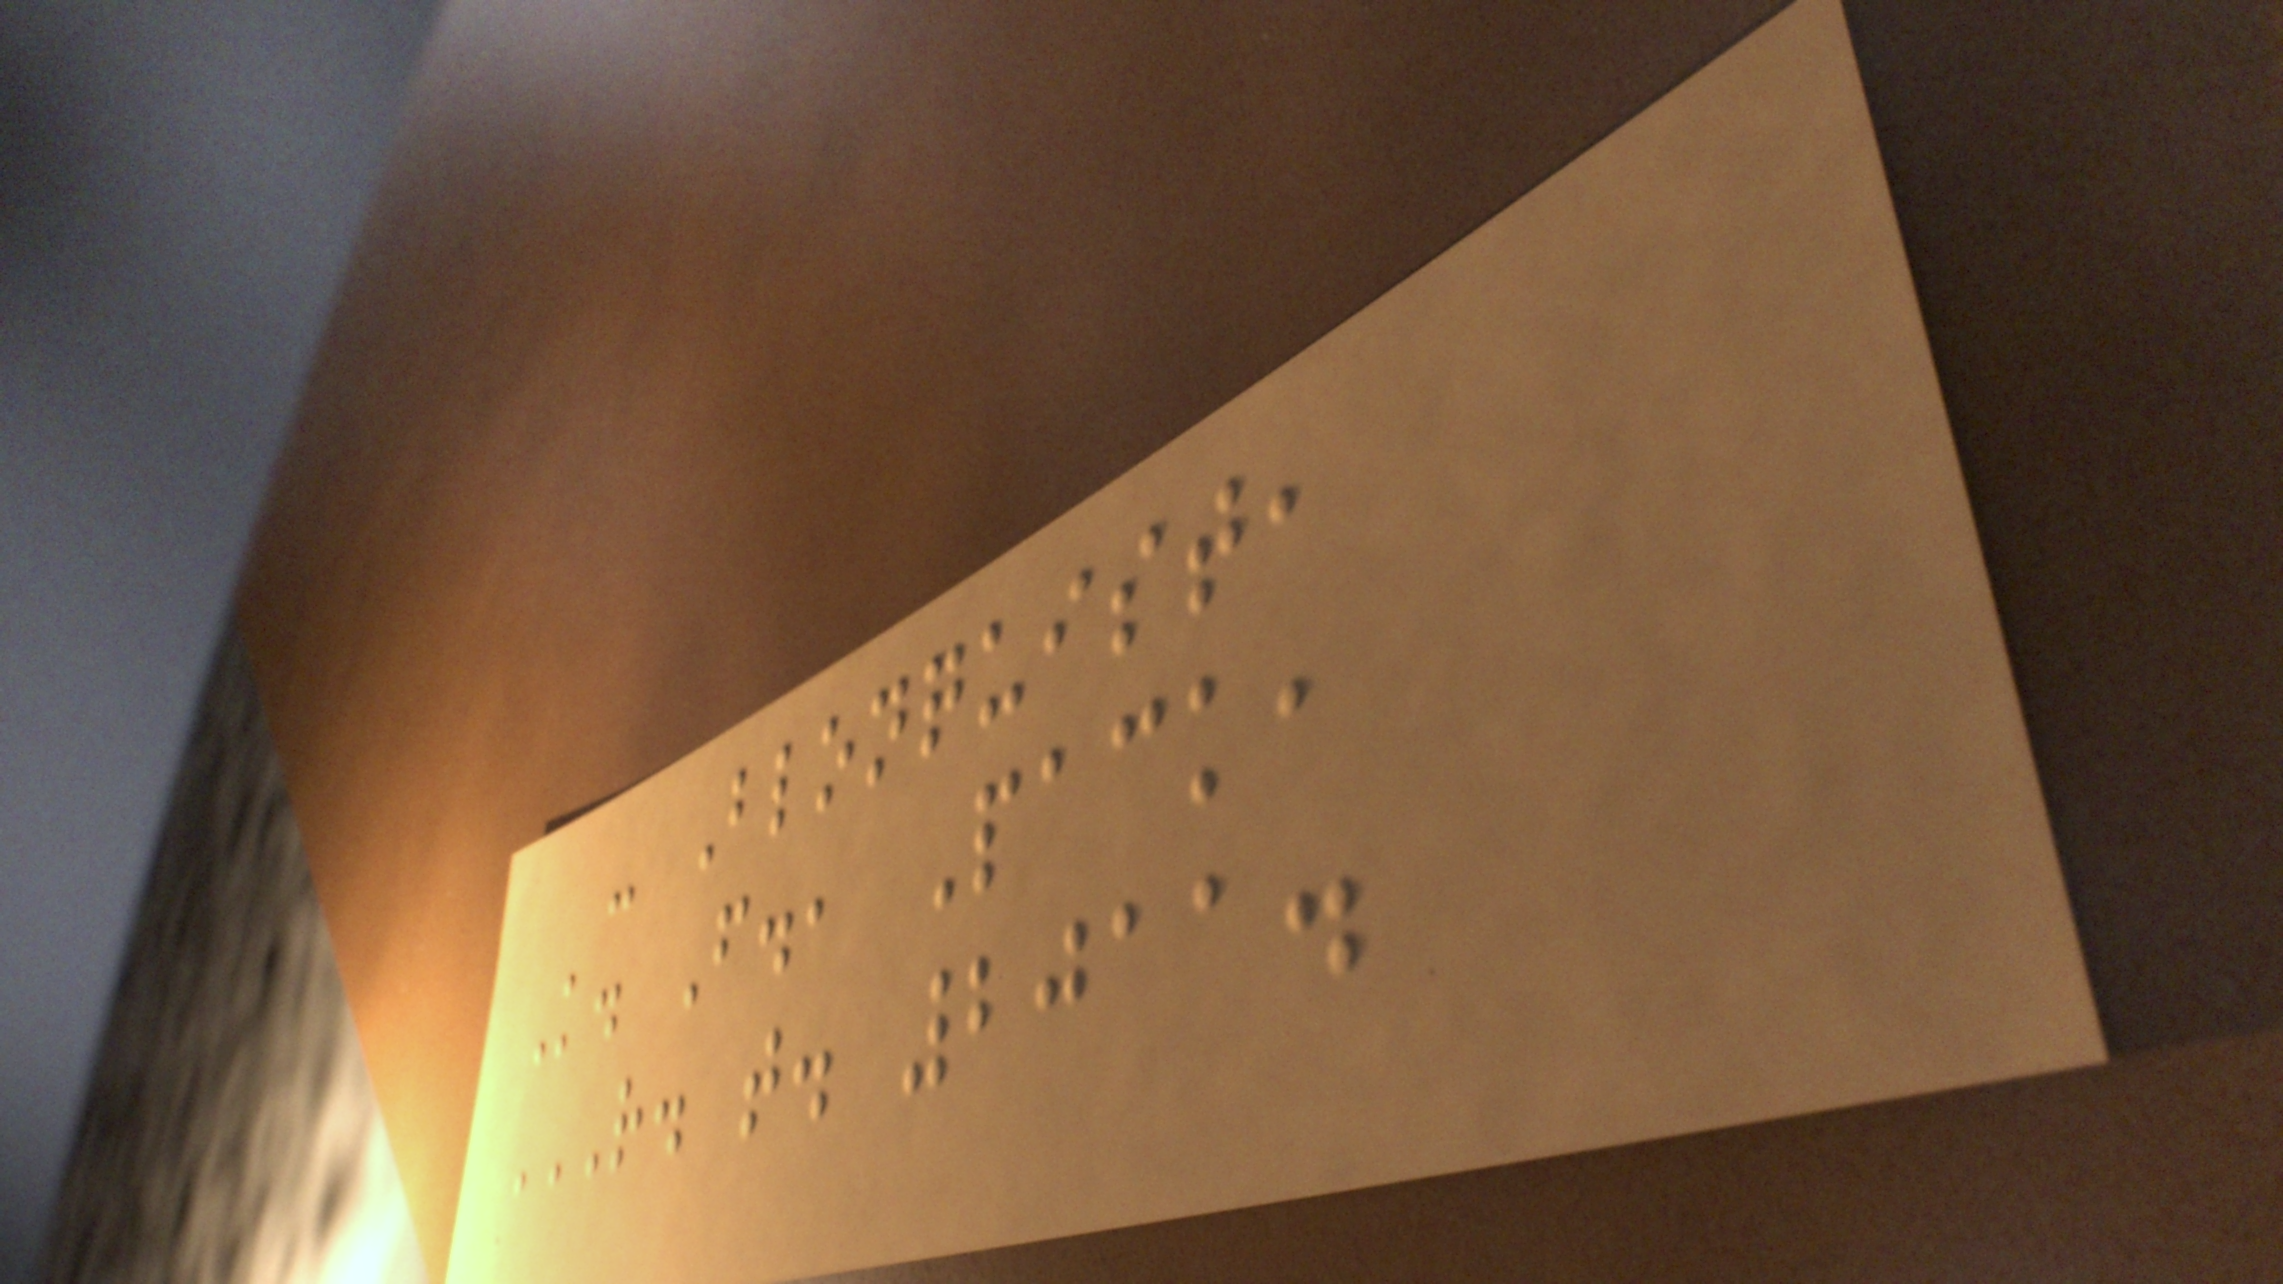- Blonquist,
K. F., Pack,
R. T. 2011.
